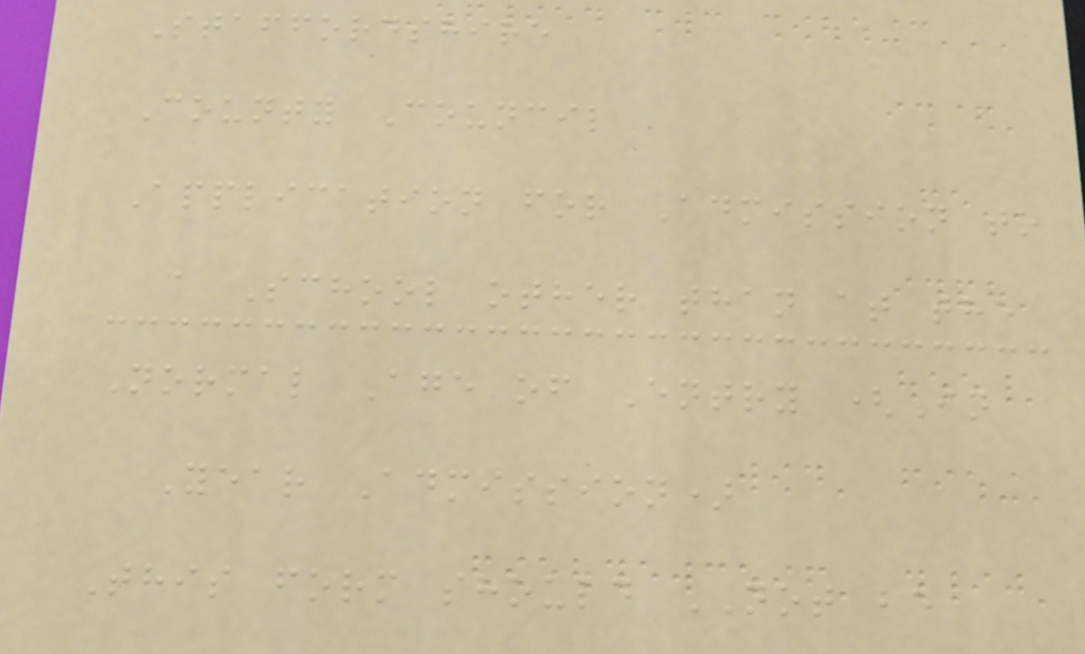Staffordshire
County Council
Application for Admission to
a School other than at the
Normal Age of Entry (In
Year Admission)
This form should NOT be
